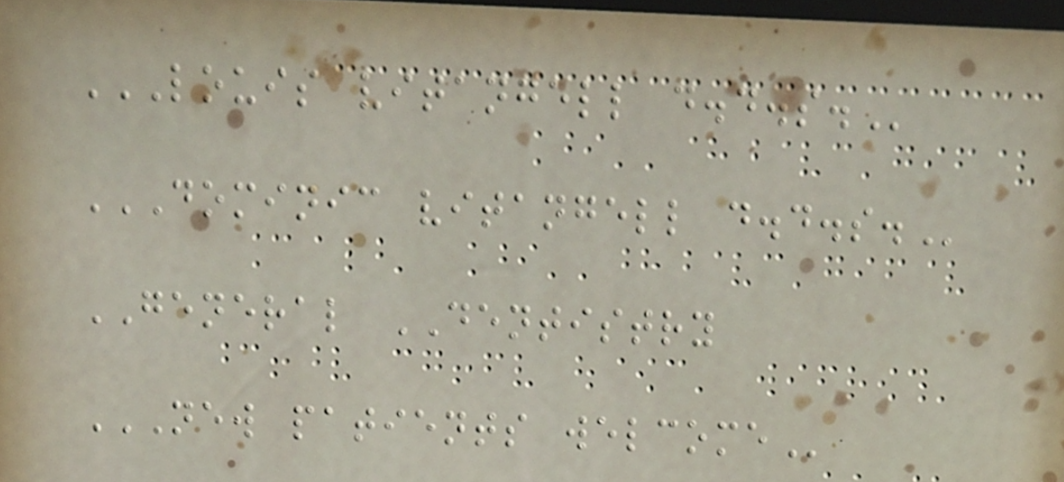LOUIS VITANGELL D.D.S.
DOMINIC VITANGELL D.D.S.
GENERAL DENTISTRY
NEW PATIENTS WELCOME
